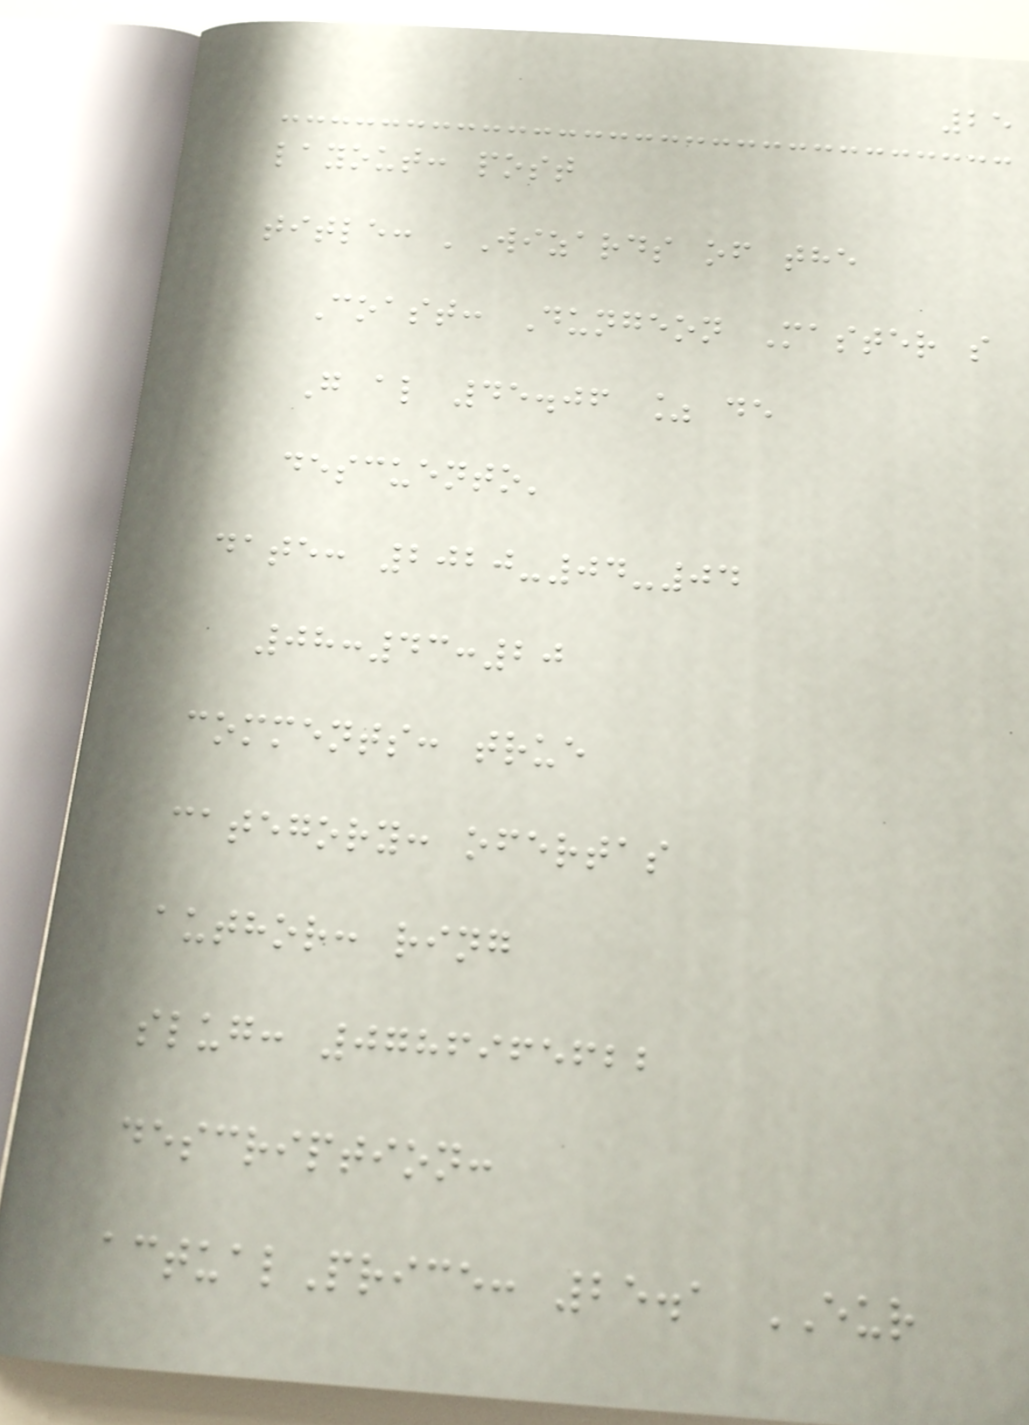25
layout: post
title: 'Wizards of the
Coast: Dungeon Master s
G al 45.06 % de
descuento'
date: 2020-04-04
08:43:20
comments: true
category: ofertas
author: ring
slug: 0786965622
description:
actualPrice: 25.1 EUR
